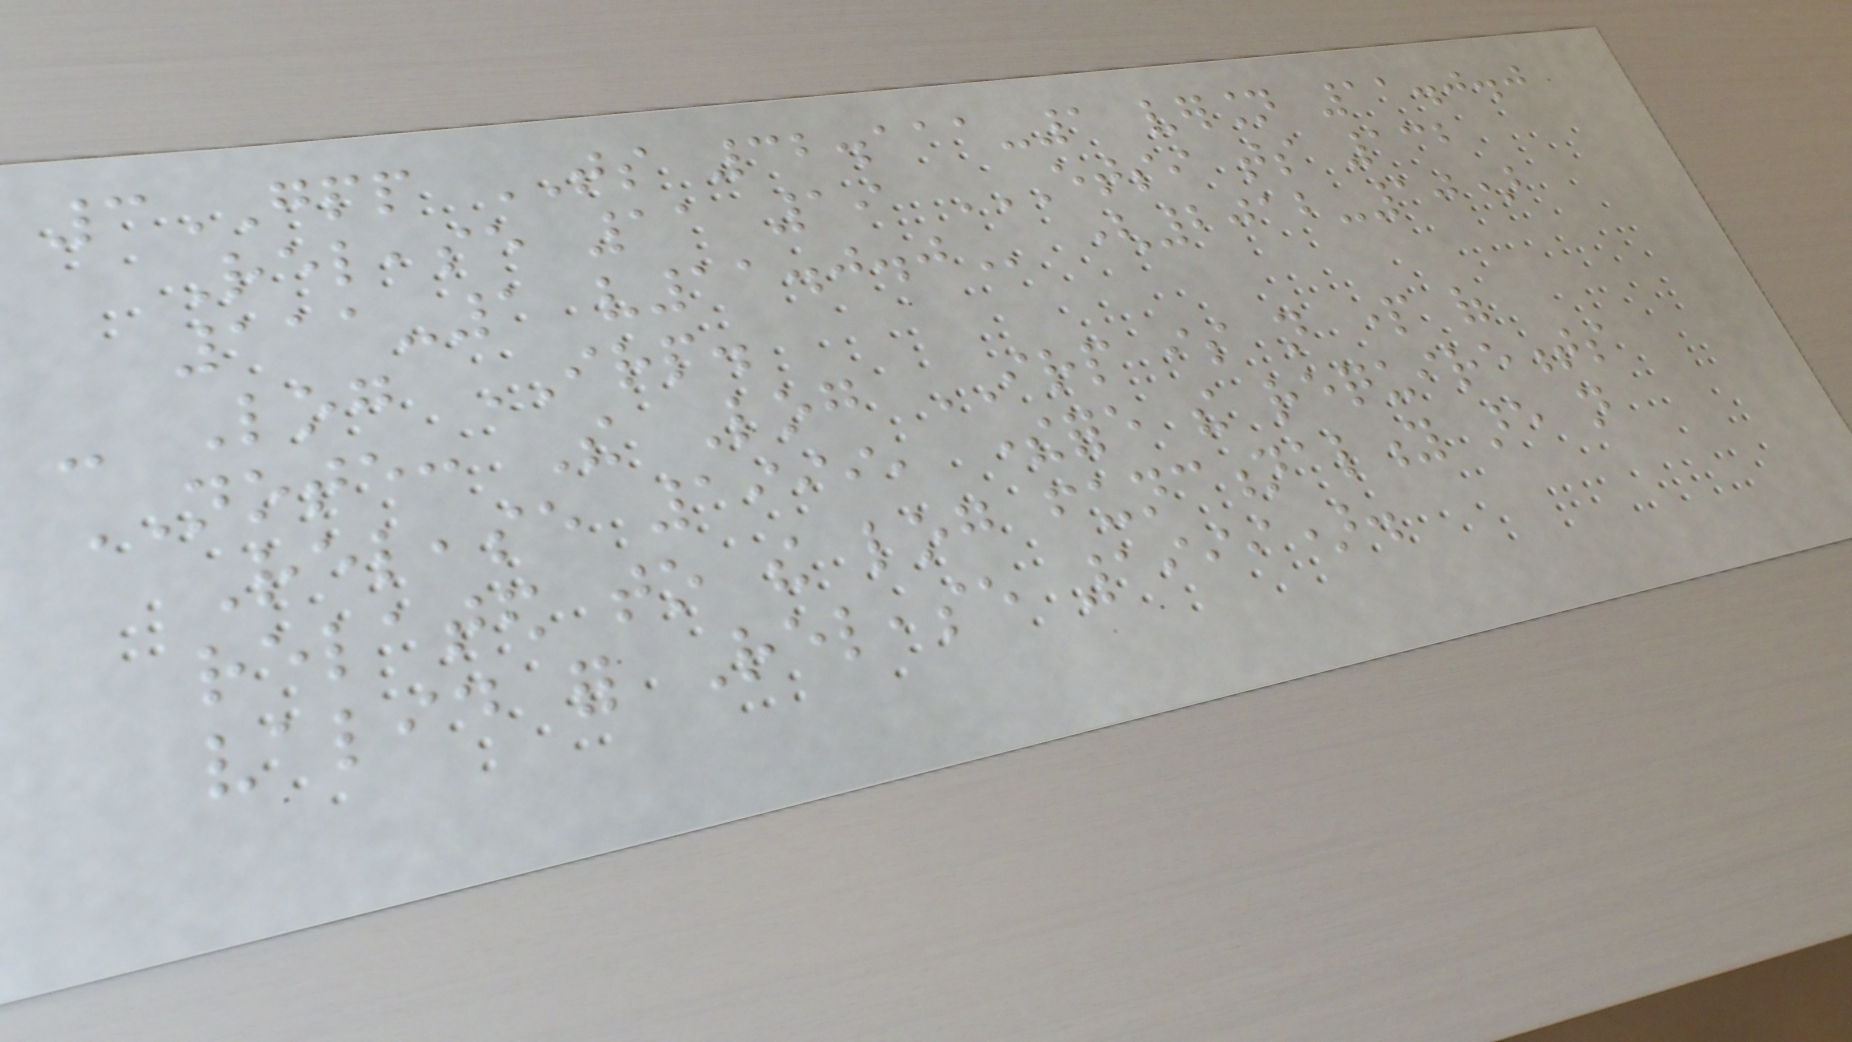3GPP TS 32.111-1 version 11.0.0
Release 11 19 ETSI TS 132
111-1 V11.0.0 (2012-10)
- Log IRP.
NOTE: The Log IRP is not part of
Release 1999, therefore the requirements
related to the log functionality are not
valid for Release 1999).
